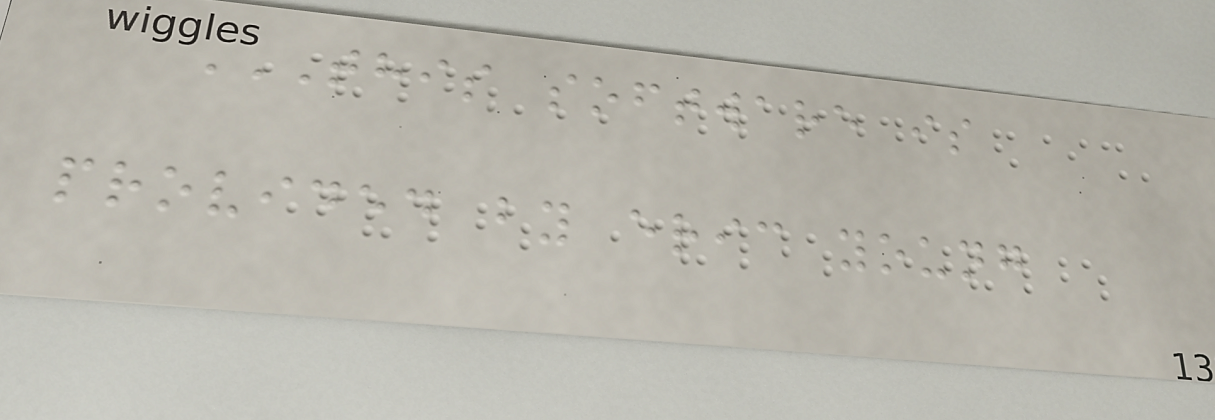THIS SOFTWARE IS
PROVIDED BY ERIC YOUNG
